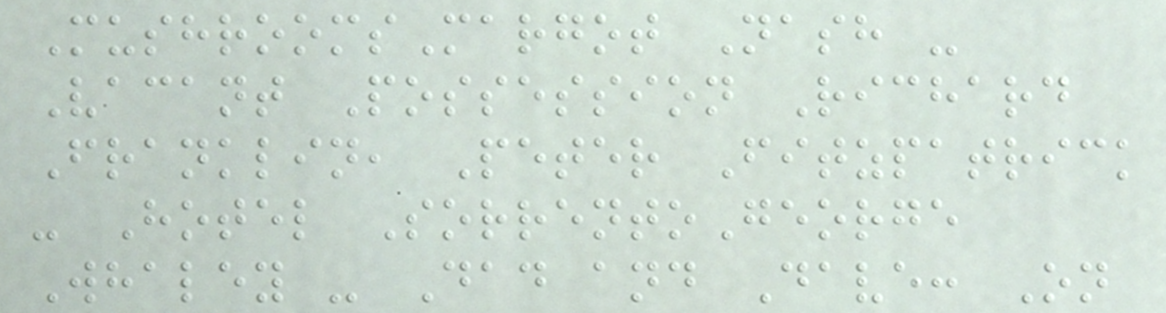MushroomsMargot Nash -
Vacant Possession Richard
Franklin, Peter Fitzpatrick
- Hotel SorrentoGeorge
Whaley - Dad and Dave: On
